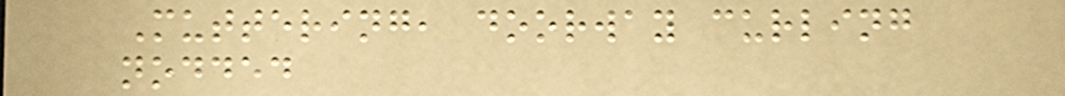Muttering, doorway curling
nodded
